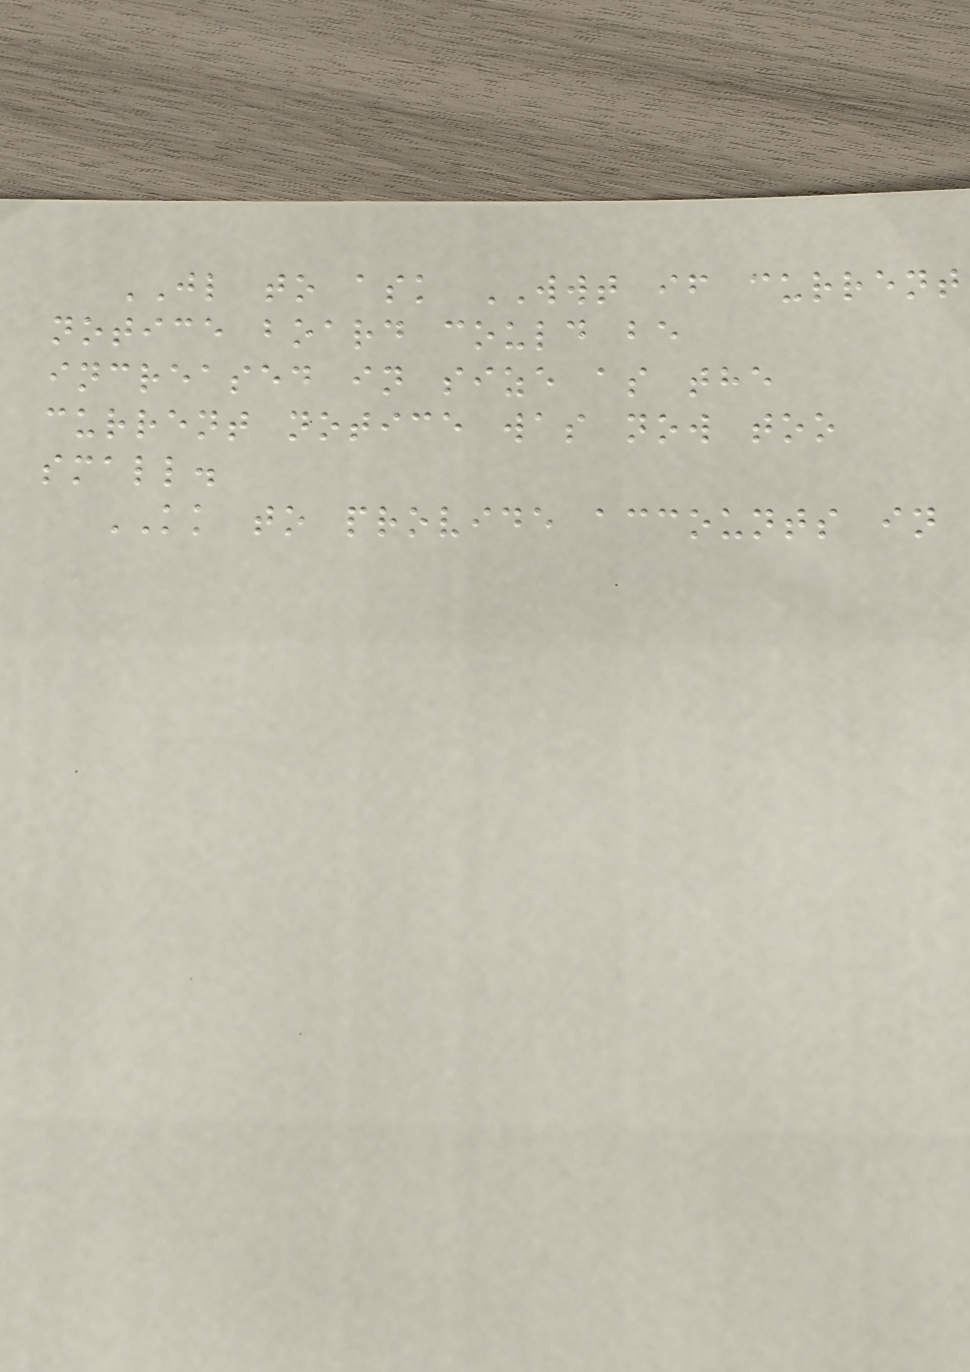JL to ask WWT if current
notice board could be
increased in size as the
current notice was now too
small.
KK to provide accounts in
